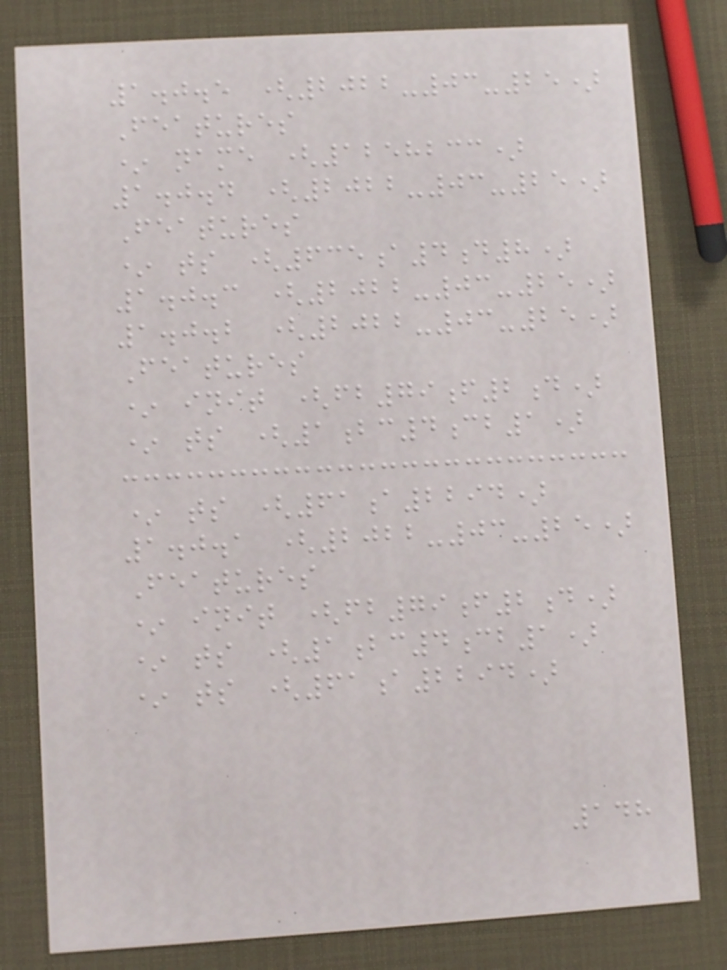1.0.5 (2022-03-25)
Features
* name (1258233)
1.0.4 (2022-03-25)
Features
* ts (635a4d8)
1.0.3 (2022-03-25)
1.0.2 (2022-03-25)
Features
* init (fb79f2d)
* ts (1bc4cb1)
* ts (61a2294)
1.0.1 (2022-03-25)
Features
* init (fb79f2d)
* ts (1bc4cb1)
* ts (61a2294)
148
